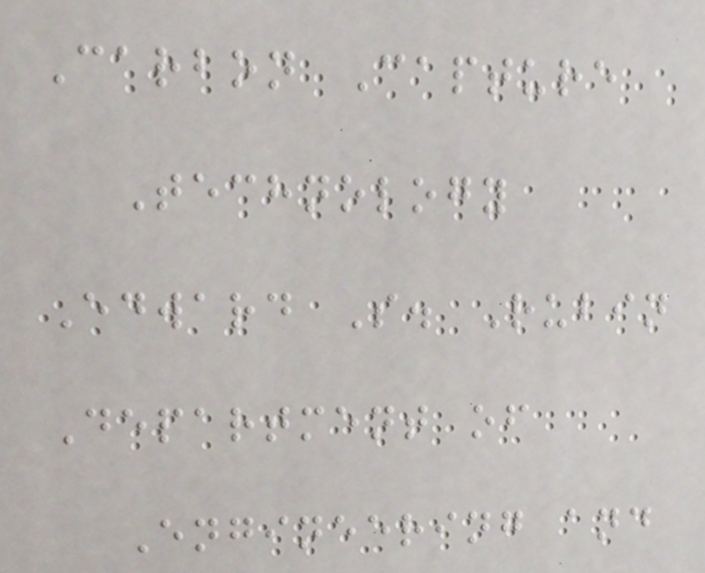Carbon Capture
Technology
Edward S. Rubin
Department of
Engineering and
